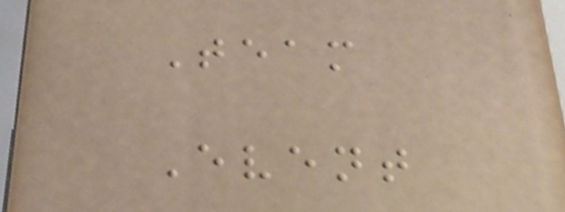Team
Event
